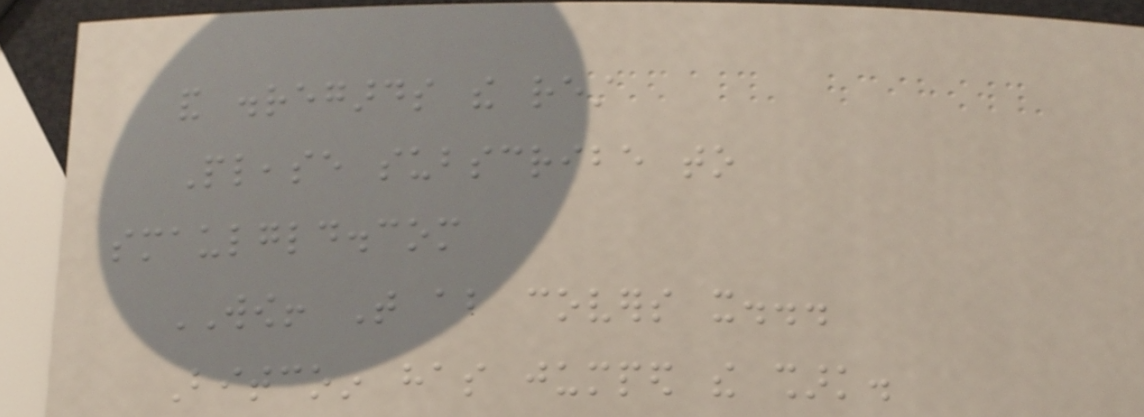and disregards the rest
Please subscribe to
smaulgld.com
WOW! That about covers it...
Bitcoin has jumped the shark.
